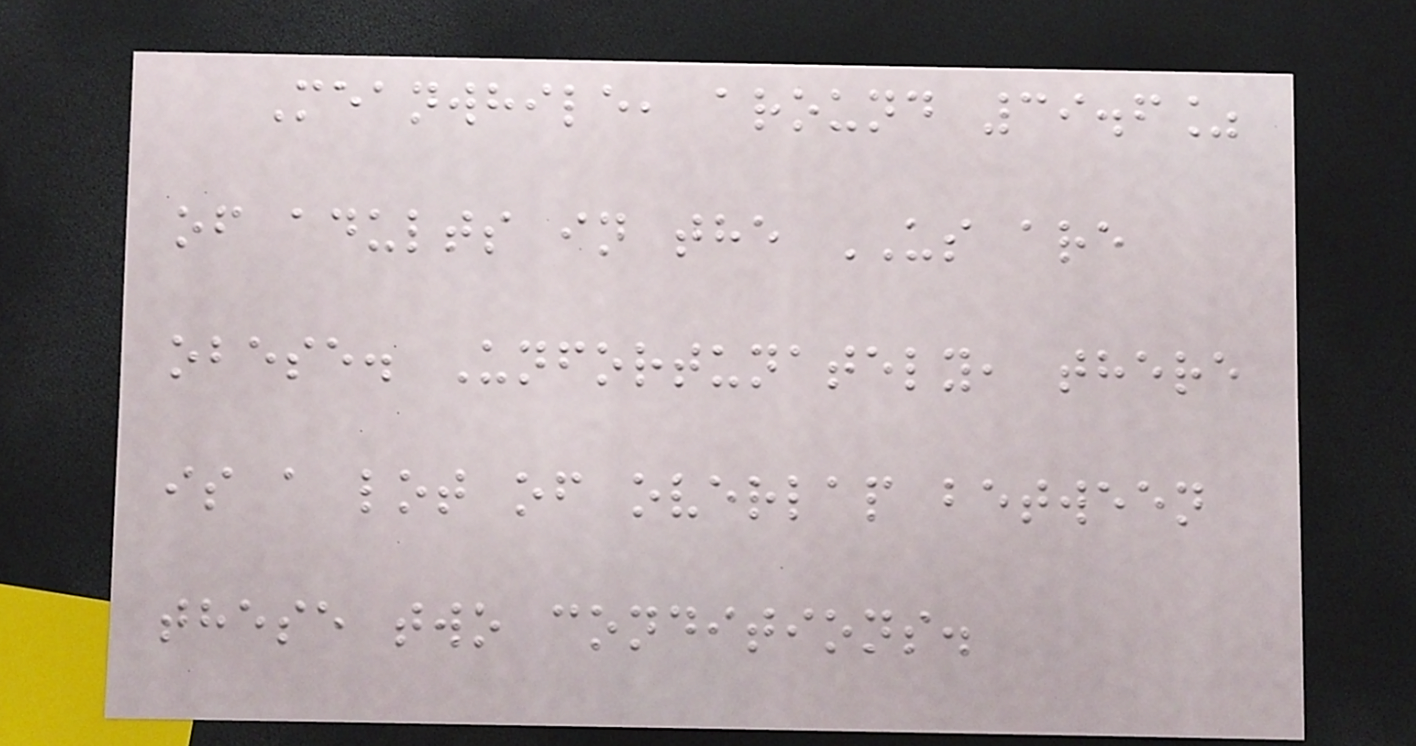Meanwhile, around 39.6%
of adults in the US are
obese. Unfortunately, there
is a lot of overlap between
these two conditions.
